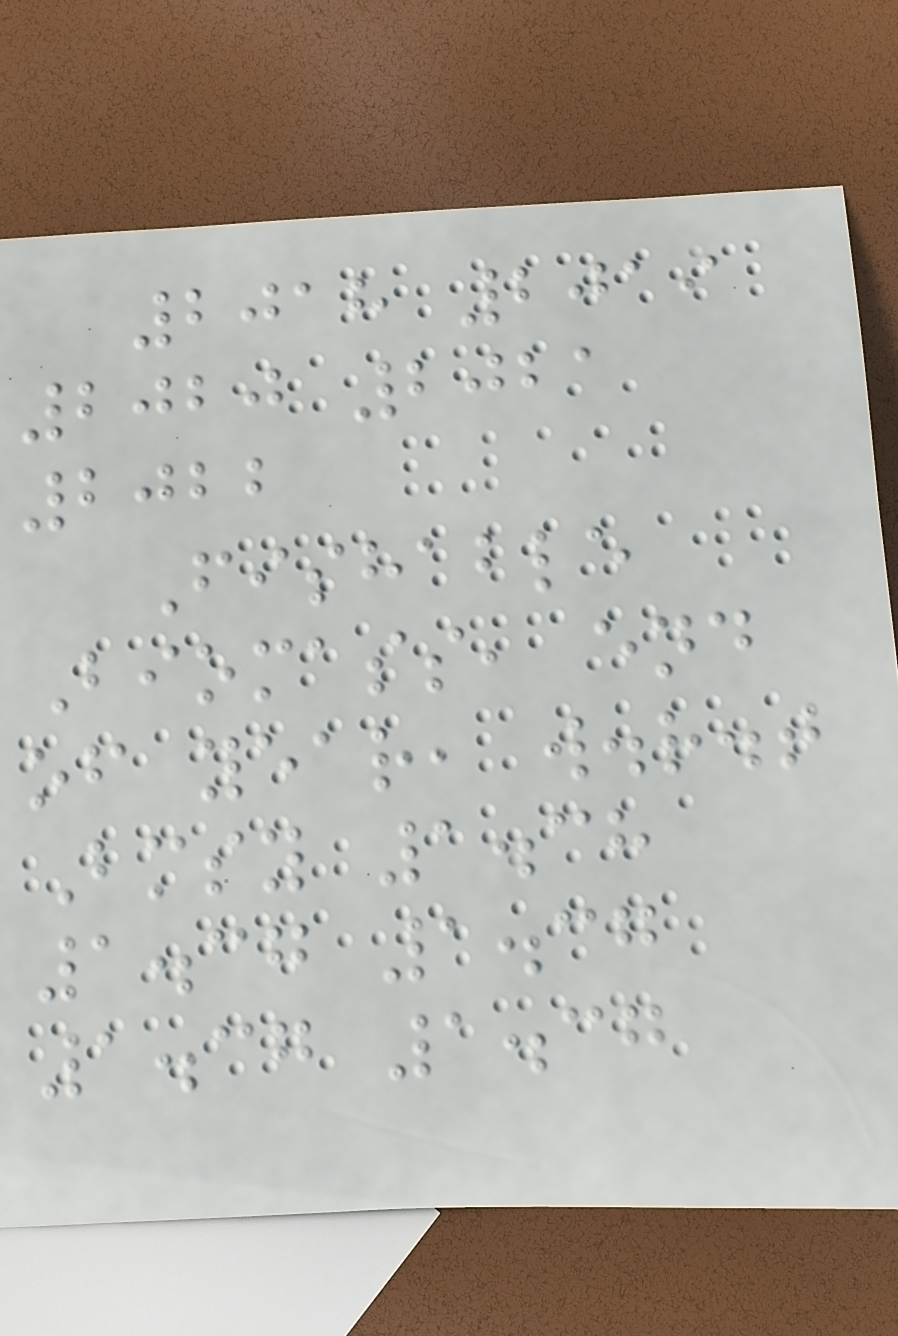2018 2019
2020 2021
2022
Fishable
Biomass, end
of year, w.r.t
Bmsy 1.38
1.37 1.37
1.37 1.37
